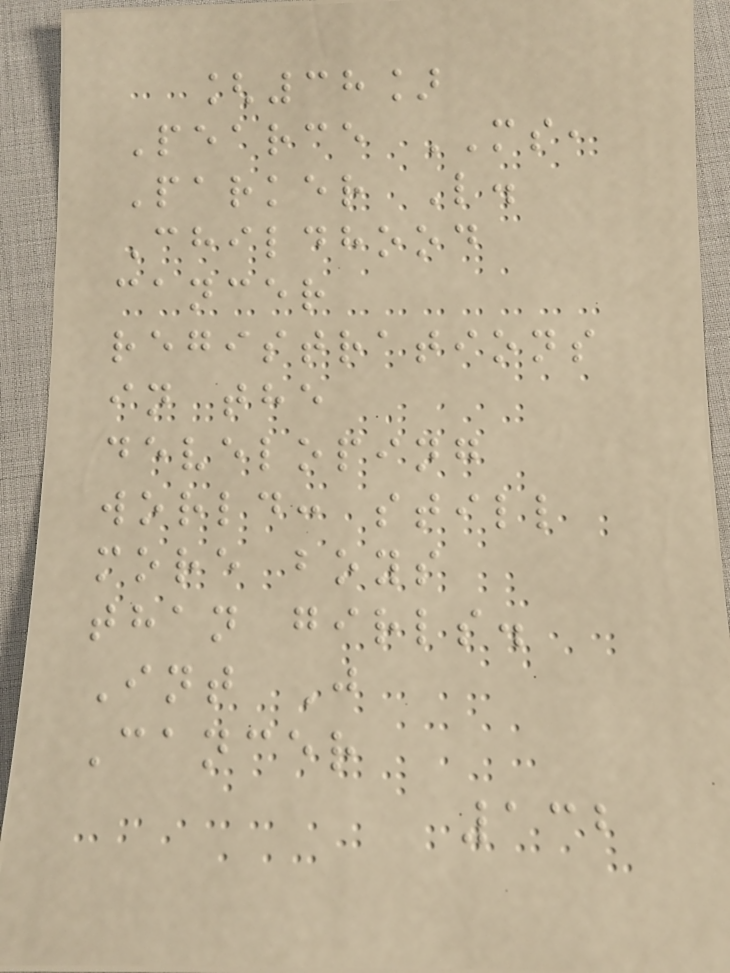[38]
Pearce MS,
Parker L.
Childhood
cancer
registrations
in the
developing
world: still
more boys
than girls.
Int J
Cancer
132
